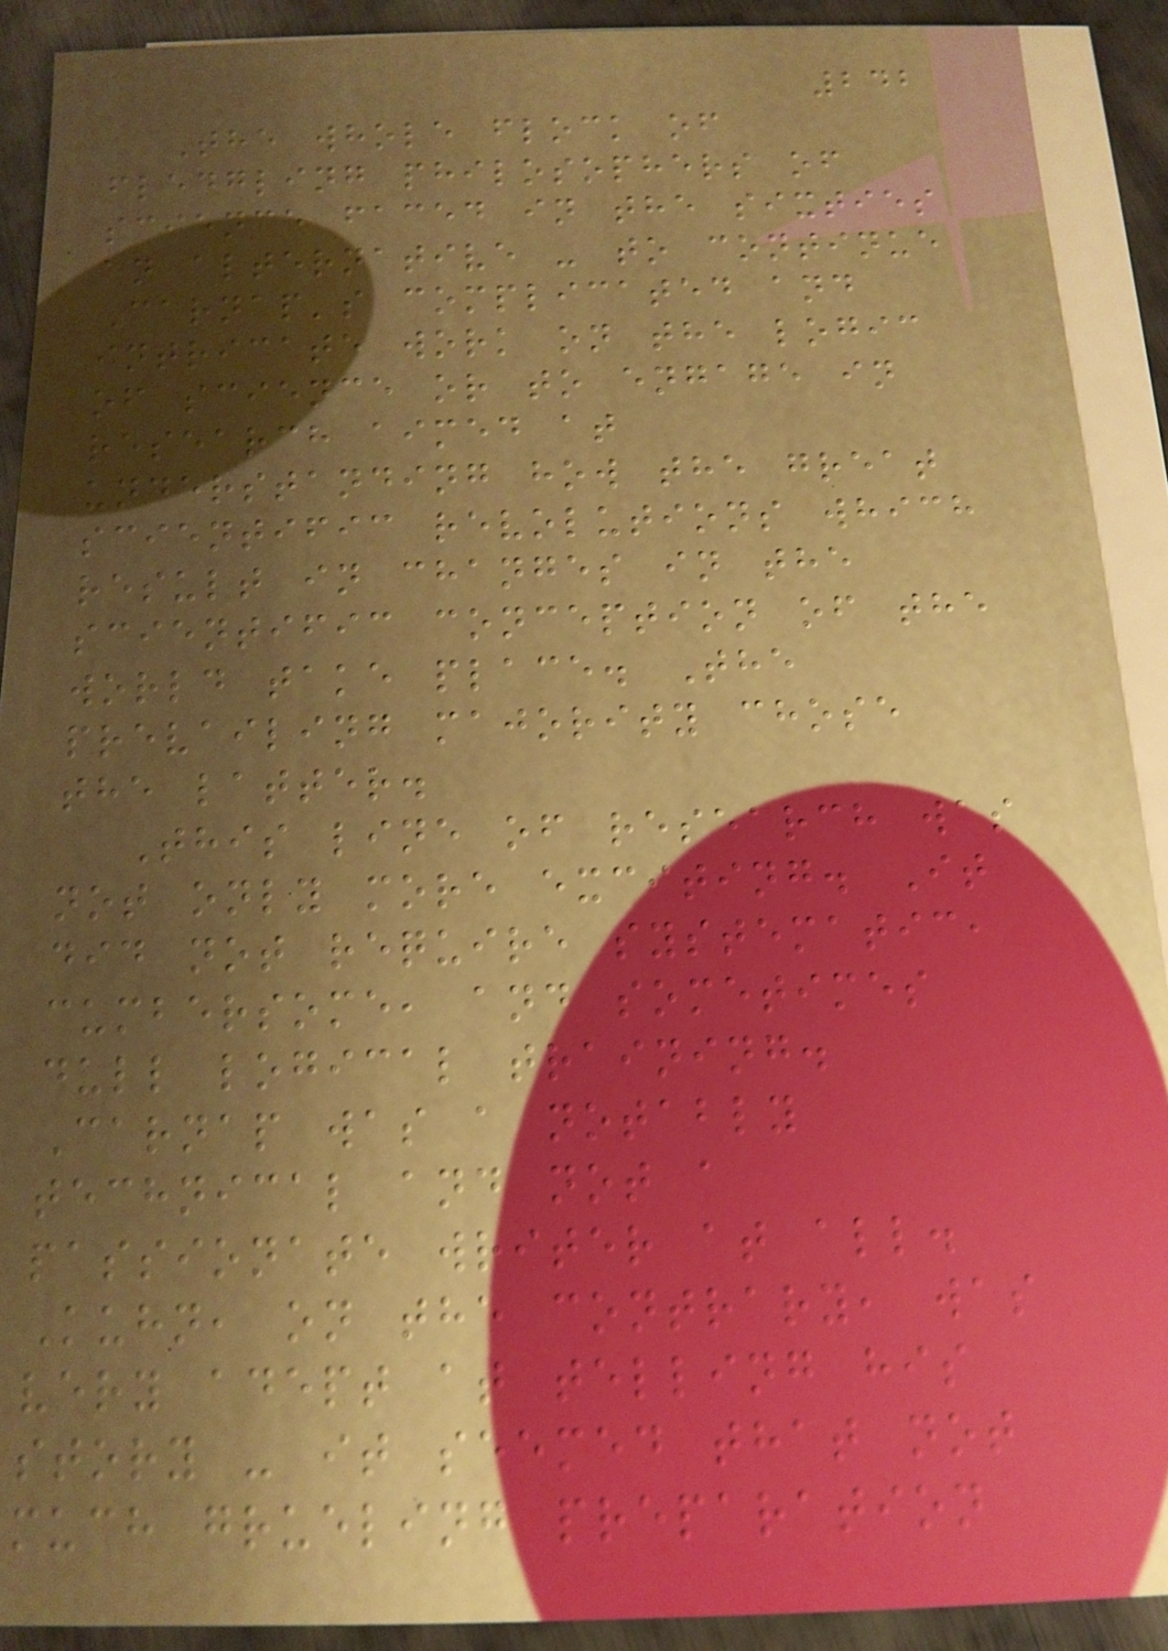242
The whole flock of
fledgling philosophers of
science faced in the sixties
an alternative - to continue
Carnap's complicated and
intricate work on the logic
of science or to engage in
research aimed at
understanding how the great
scientific revolutions which
result in changes in the
scientific conception of the
world take place. The
prevailing majority chose
the latter.
This line of research was
not only more exciting. It
did not require systematic,
cumbersome, and sometimes
dull logical training.
Carnap was a notably
technical and not a
passionate writer at all.
Kuhn, on the contrary, was
very adept at telling his
story - it seemed that not
much grueling preparation
